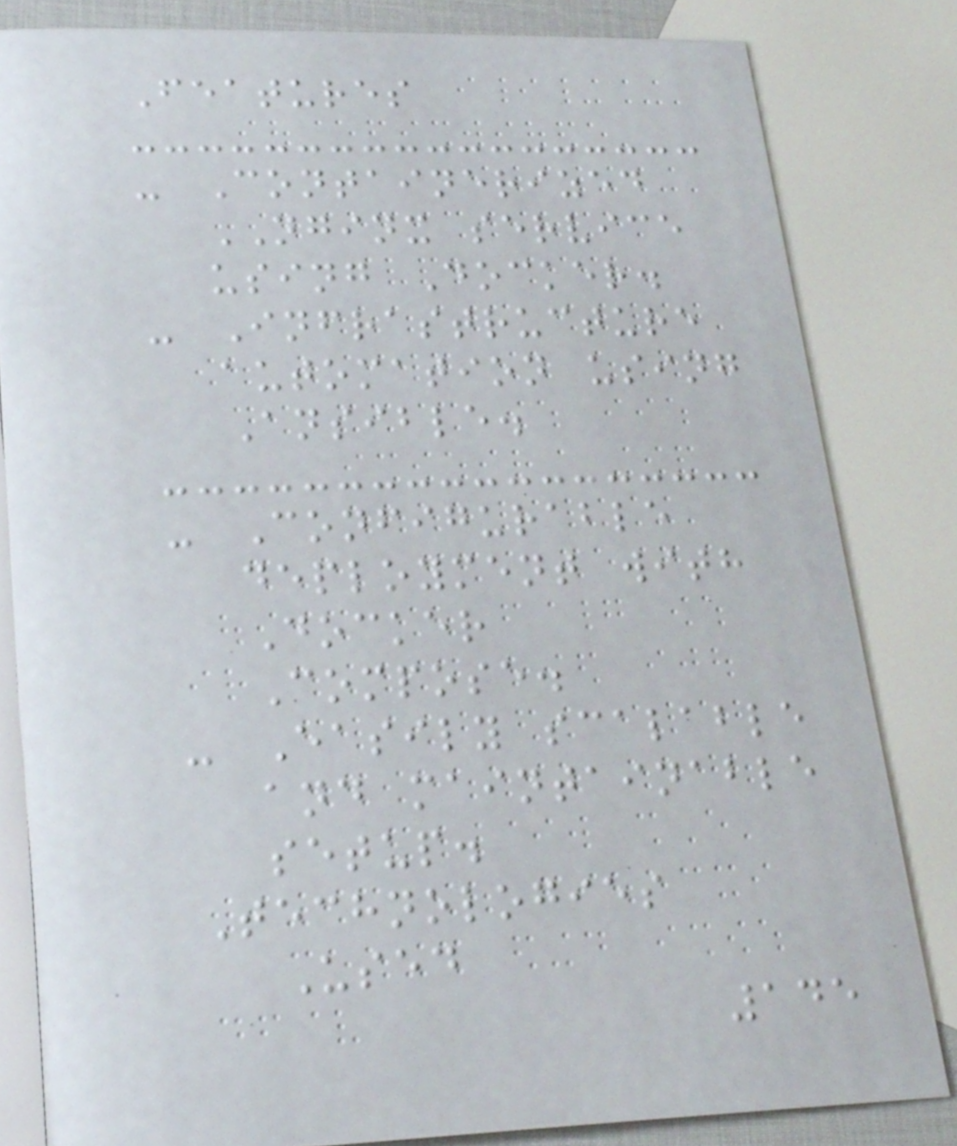Features
- Containerized
NGINX service
using Docker.
- Infrastructure
automation using
Ansible.
- Configurable
deployment with
Docker
Compose.
- Easily scalable
and maintainable
setup.
Technologies
Used
145
